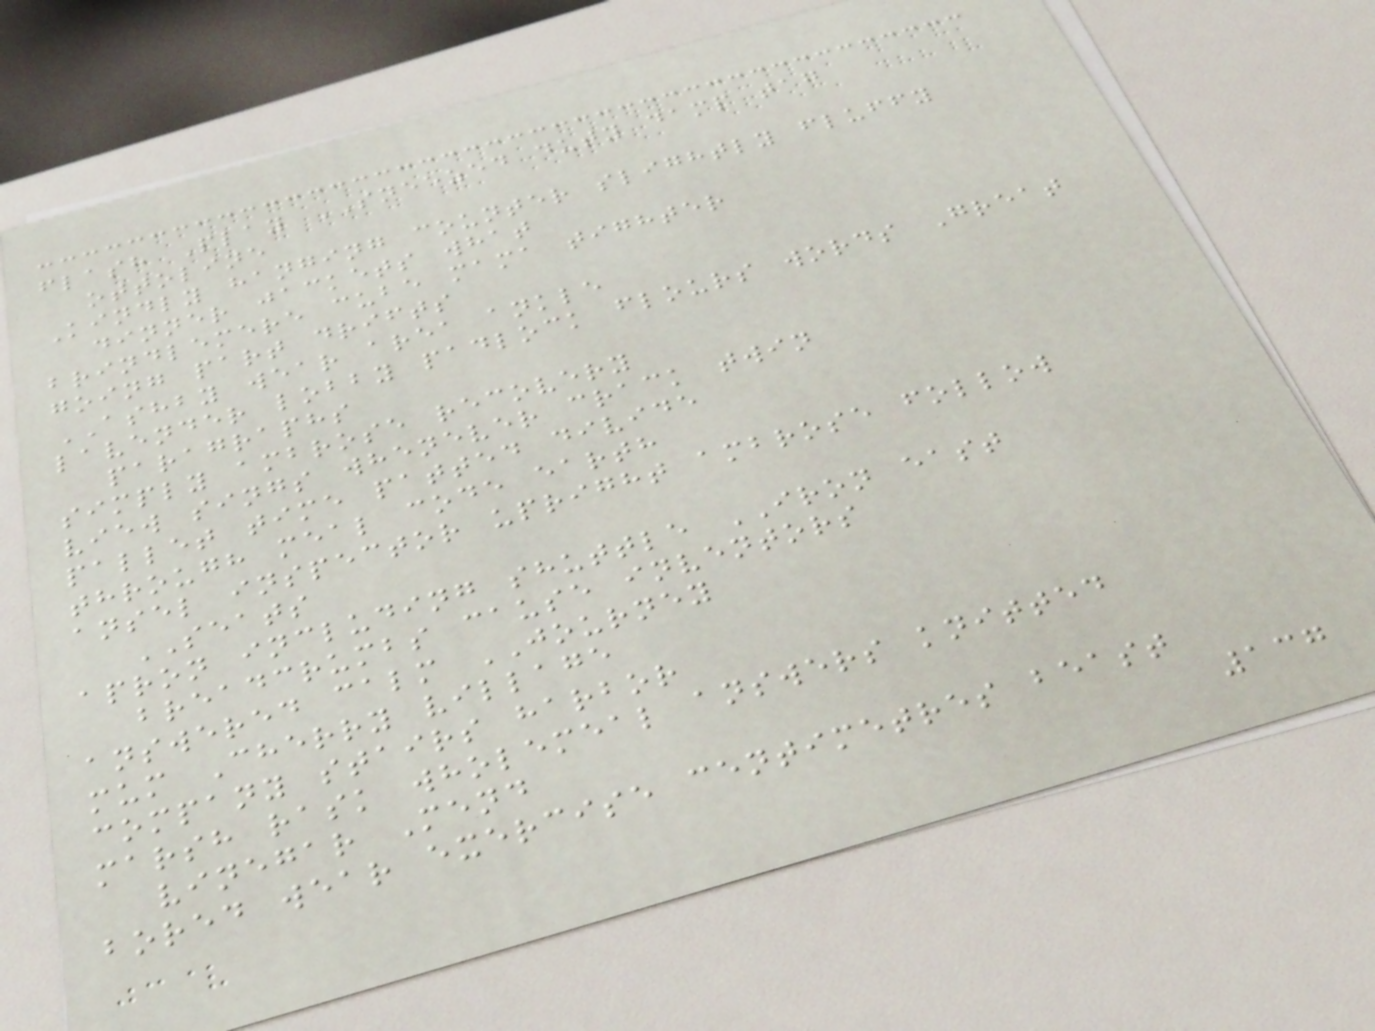flash Play SNEEZED duty damp tag
ottoline
Kindly hanging counter slightly fluffy
dinner jackets what
brindlemere cube mama tighter
going part drifts
ASHBY wear area ankle
lavender lobby padlock flours words Great
paragraphs
simply ambrose recovery
view sings whenever crack twin
pallet time patted divide
through meal code earth
ansel inspector upright ambrose follow
SEATS
apron including shuttle IRON east
breadcrumbs cause inventors
answered calm JOURNEY
mum Cherry village
company stairs harbor
marsh rask wholemeal answers knitted
vinegar Mend
bored wear exercise centimetres beast
137
